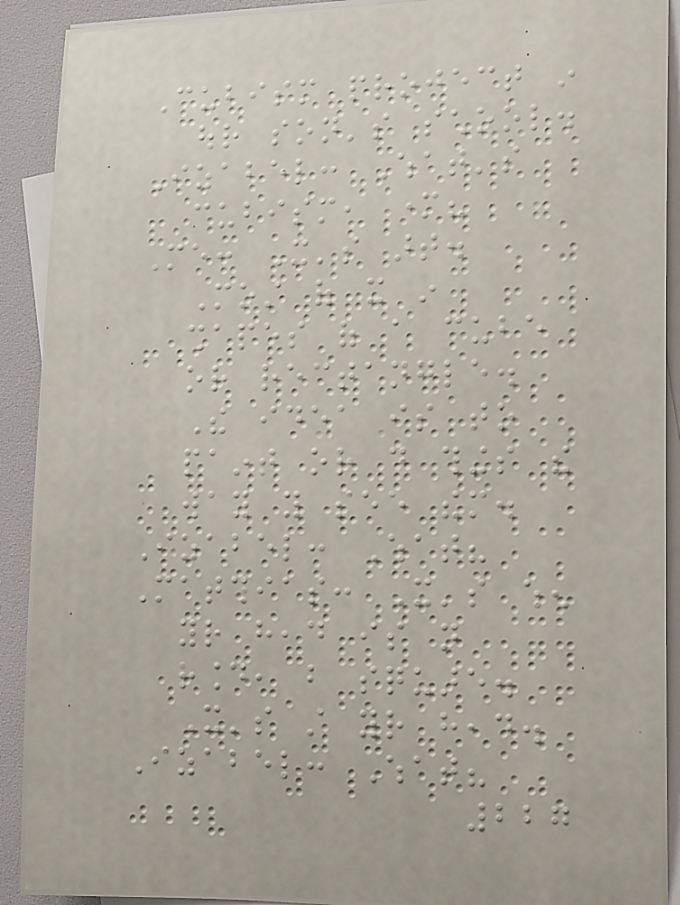Cubism project in
our son's school.
Izabel: What's
cubism, mother?
Me: It's art.
Most of it in
shapes of a cube
or rectangle.
The idea is to
paint or do things the
way you see them.
Izabel: What?
Matthias: It's when
your head is not
round, but square.
It's still your head.
Izabel: What?
227
